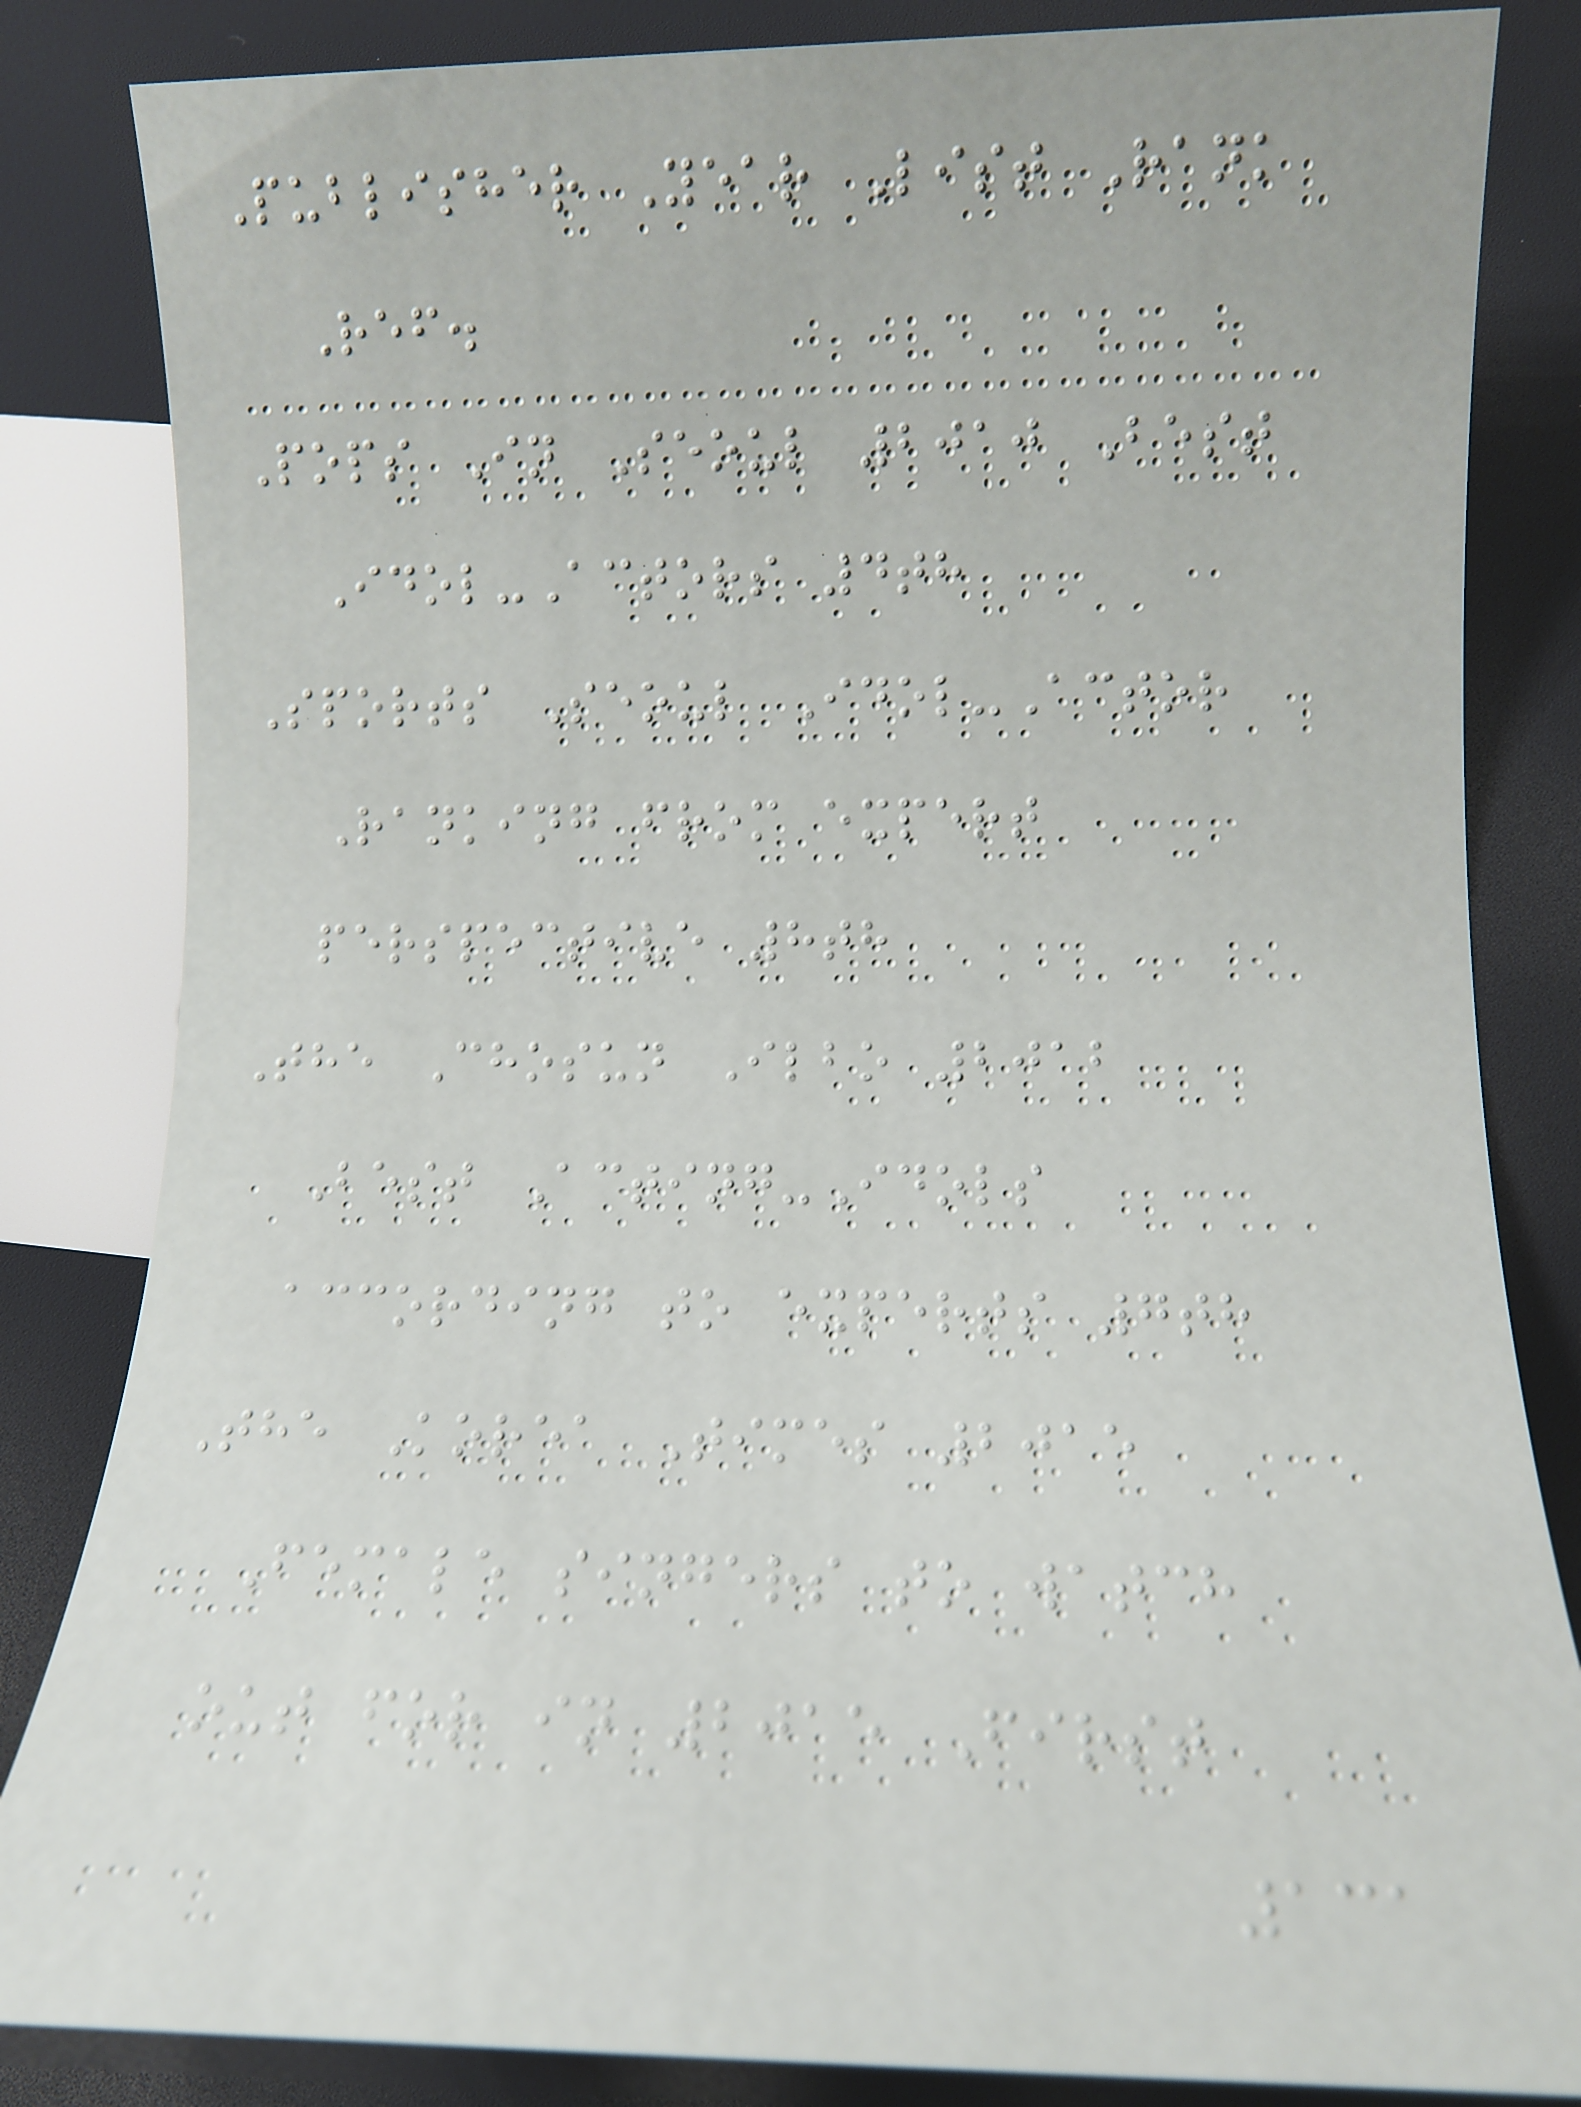Publisher Year List Rank
Ref.
Pops In Seoul 2010 Best
Idol-Actors 4th
Sports Seoul Idol-Actor
Ranking from expert
perspective 8th
The Chosun Ilbo 2012
Best Acting-Idols
according to experts 7th
The Korea Times 2015
Female singers to watch
out for in 2015 First
131
